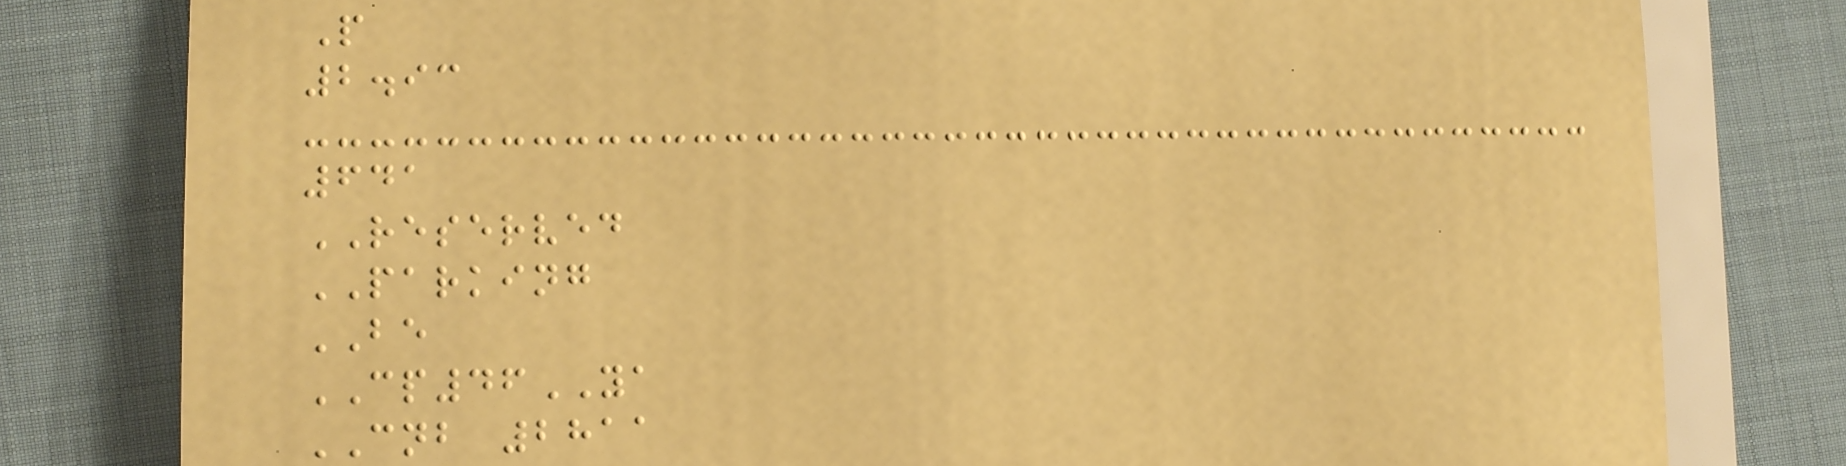P
2.93
641
RESERVED
PARKING
BE
CP46YA
CNB 2811
